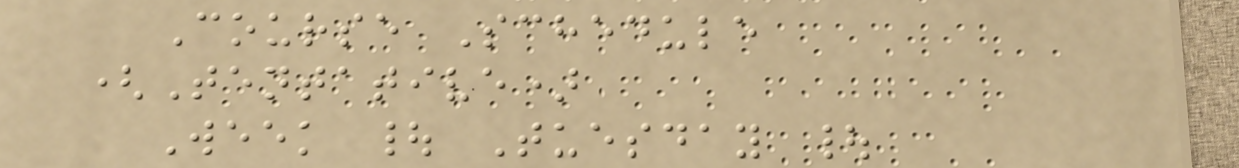Course Schedule
(Tentative)
Week | Tuesday |
